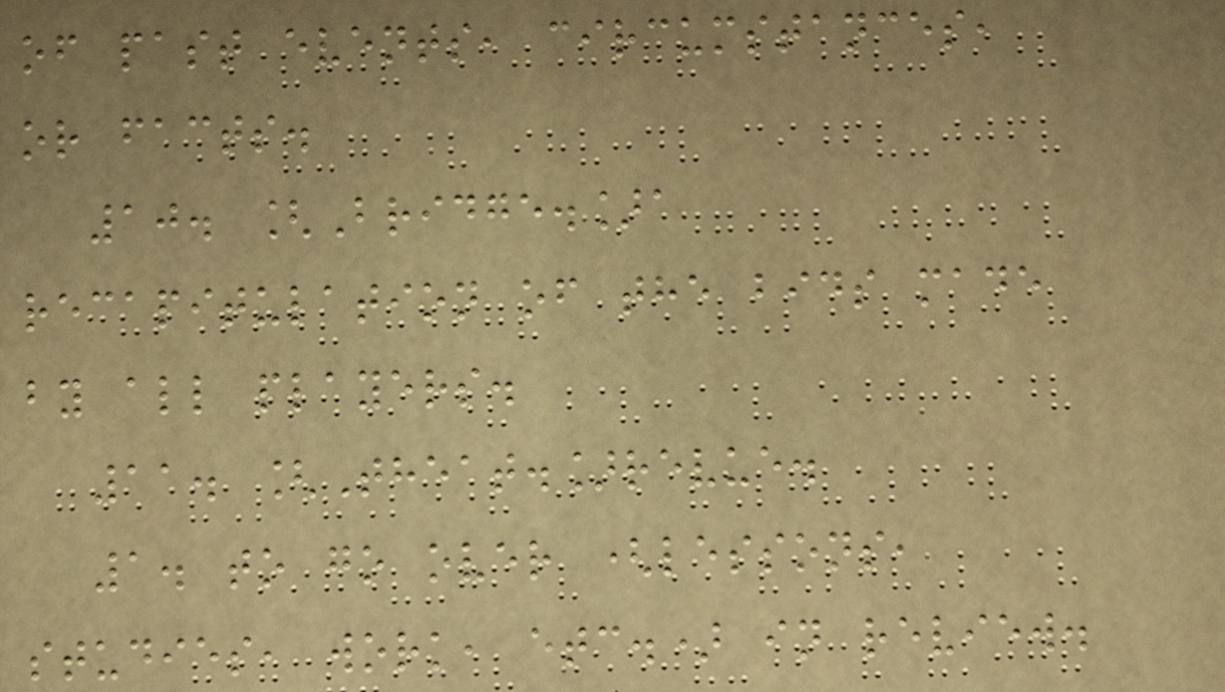of past events, circumstances,
or facts.
10. [Bridge.]a
recapitulation of the bids made
by all players.
11. [Theat.]revue.
1. to go over (lessons,
studies, work, etc.) in review.
